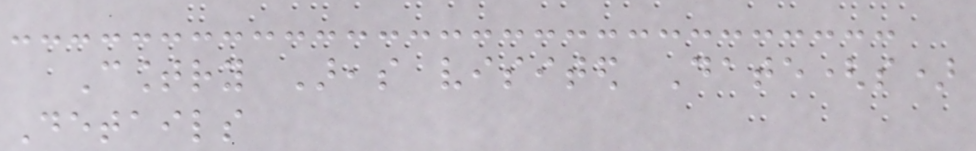Country Areas visited Date(s)
Details
